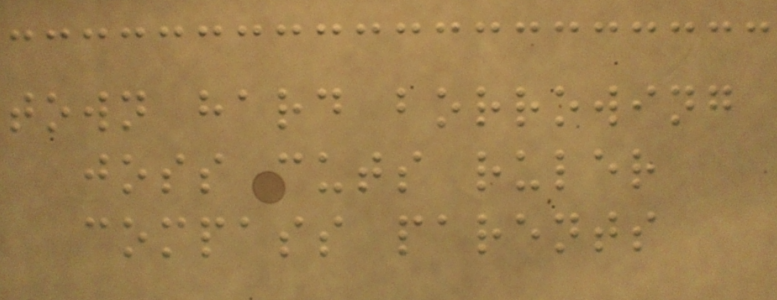town hard borrowing
joss cuts ruler
compass parents
